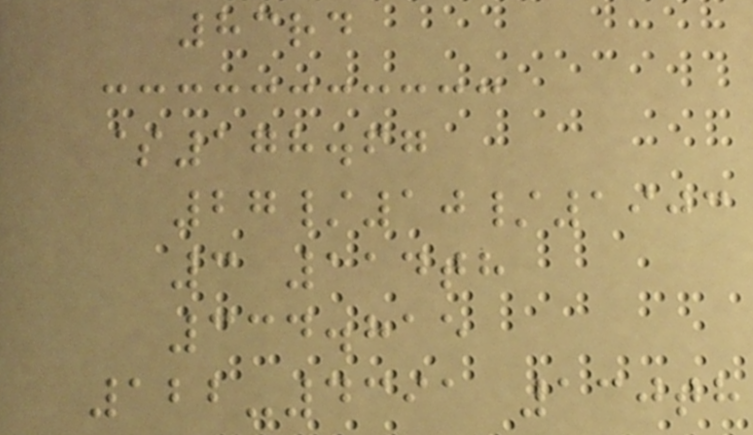83rd
$178.67
27/10/1903
3 114th
334.815
122-4391 130th
